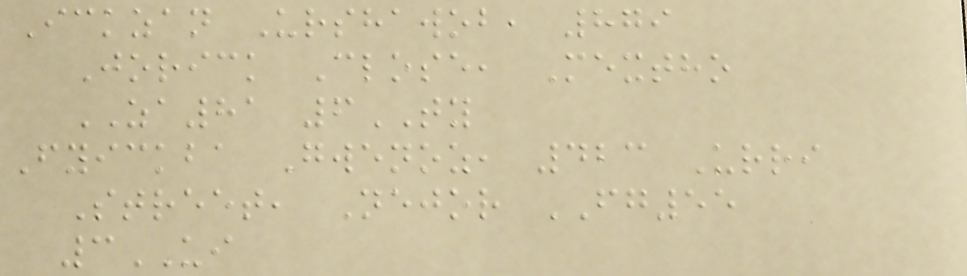Ickzan Urshawob, 879
Jorick Close, Mextho
ZA81 6TY
Fyickba Gwenoz, 423 Urri
Street, Nejor FG55
3UI
